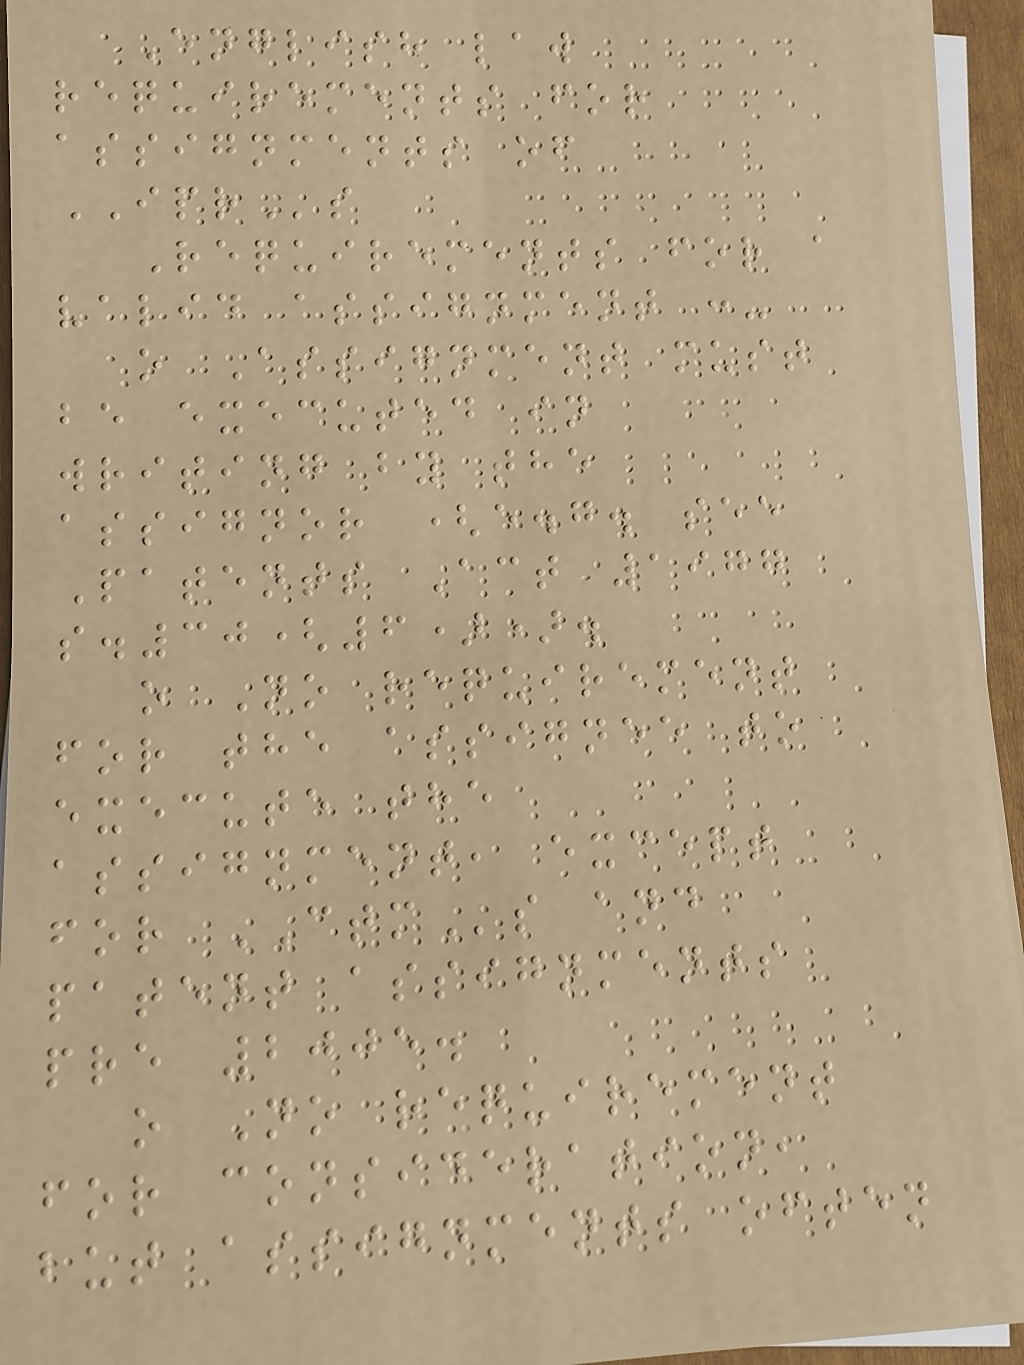English law
requirements for
assignments of
IPRs
Requirements for a
valid assignment :-
o Assignment must
be executed in
writing by the
assignor (e.g. see
Patents Act 1977
s.30(6)).
o No requirement
for the assignee to
execute the
assignment, except
for CTMs and
patent assignments
pre 2005.
o No requirement
for consideration,
but assignments often
